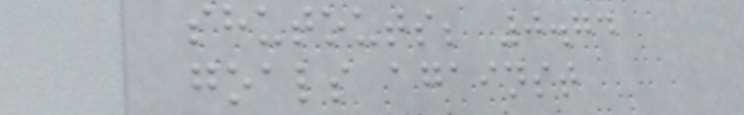shutouts; 0.74
goals against
